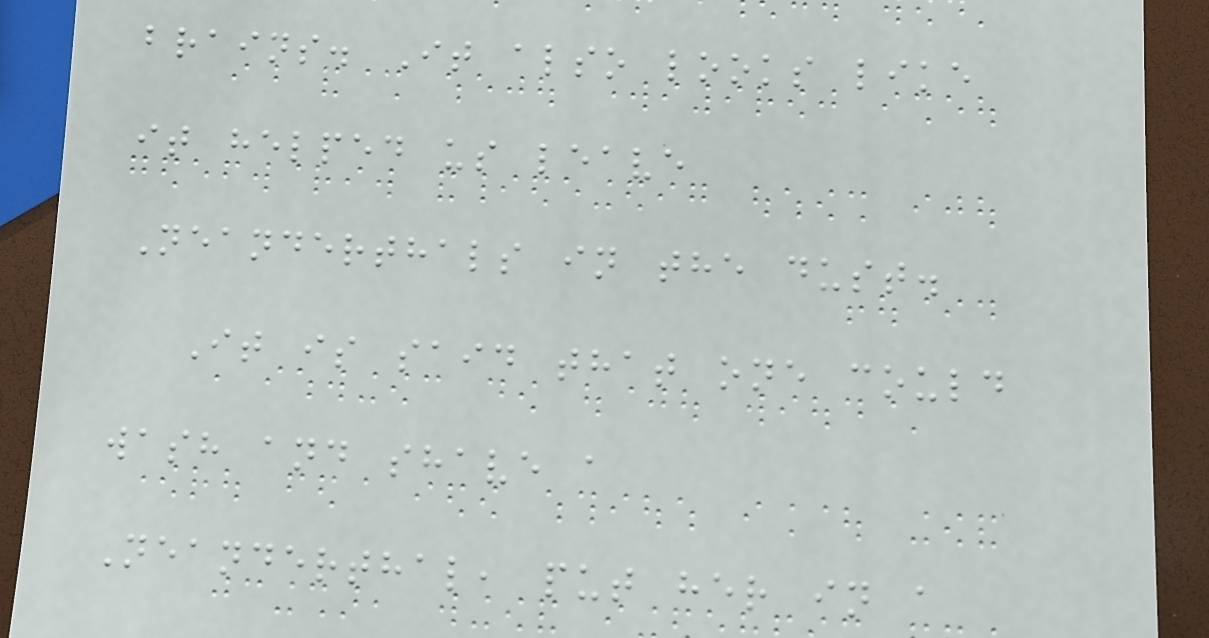brains. It also looks like
it helped us leave
Neanderthals in the dust.
It is said that one could
wash and shave a
Neanderthal, put her in a
